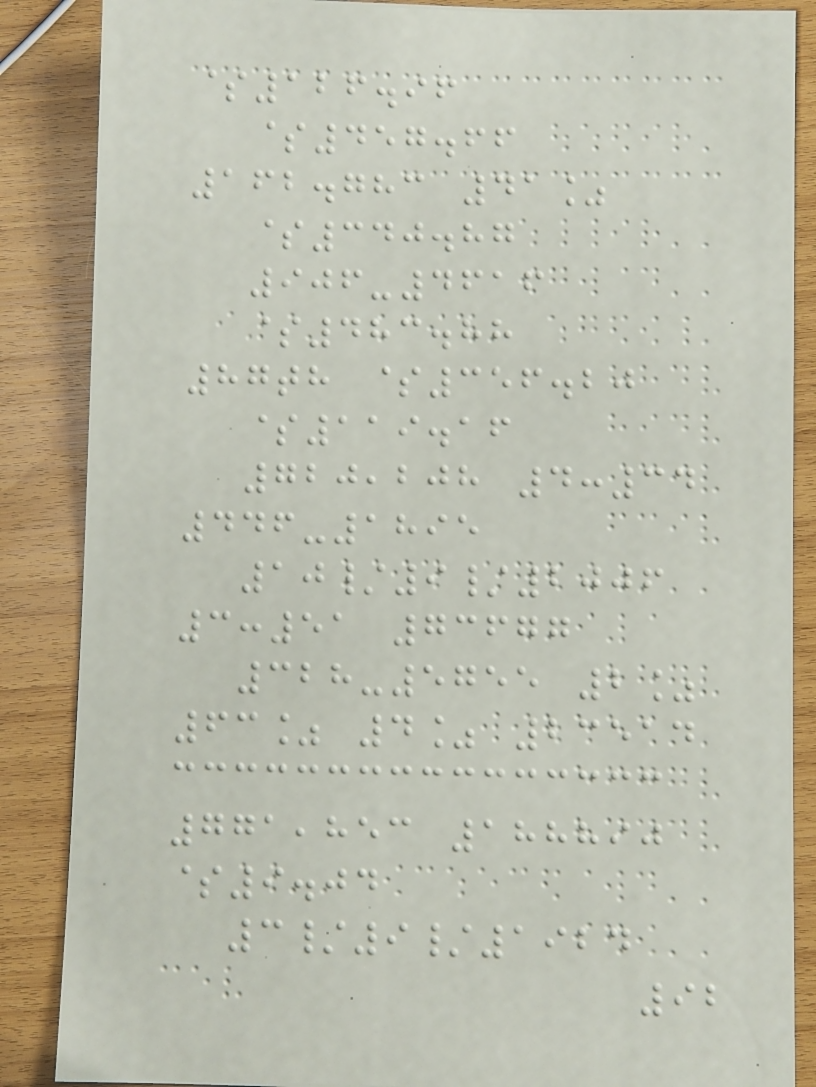$126.96
$457.66
162.783 41%
$340.87
906-4616
$483.88
87th $356.20
$119.16
720,208 4:34
446-1895
10/9/2006
3:51 73677
328-5755 2%
63% 4% 23514
771,853 188890
$9.04
3/9/1924
92
